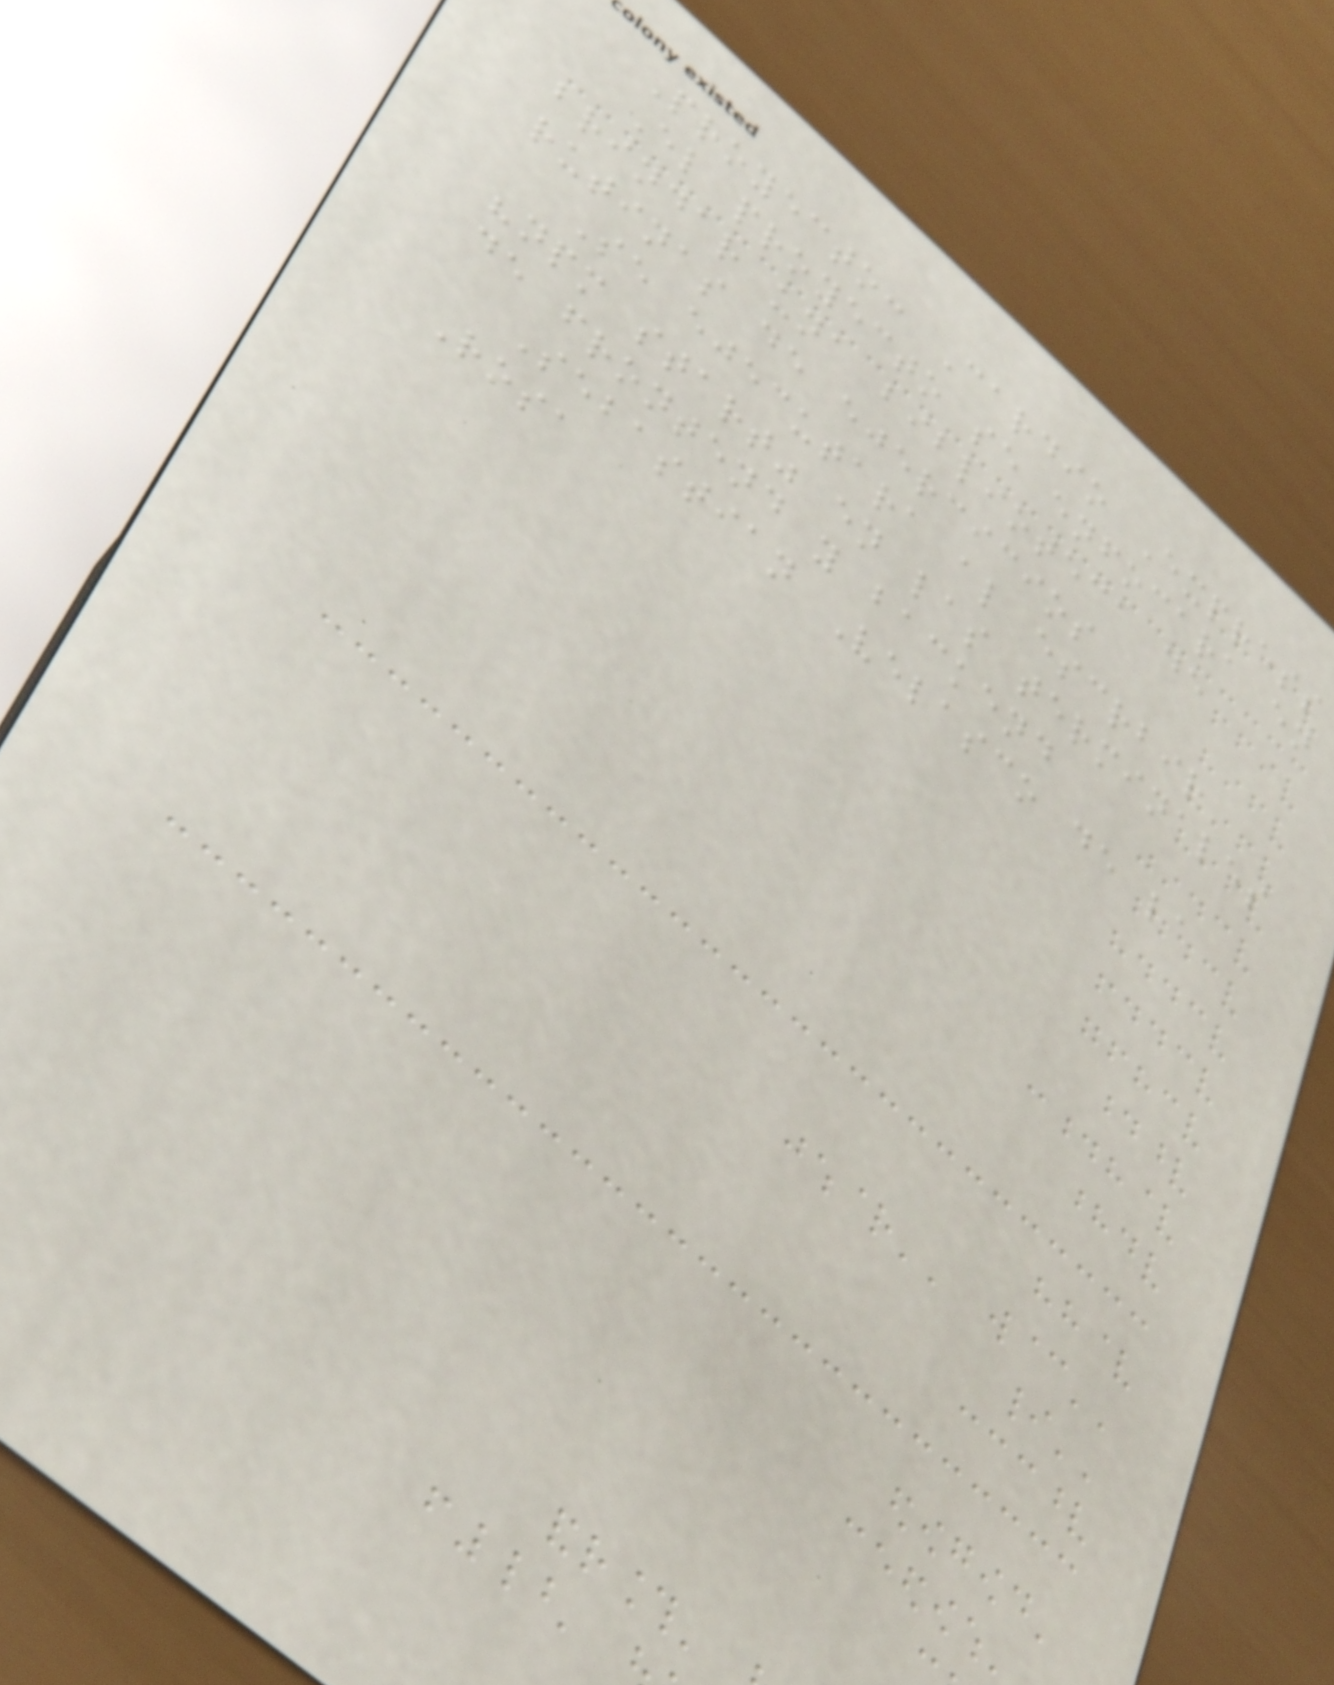Proyecto: Cardio Express
El proyecto se enfocara en
brindar una biblioteca de
rutinas de ejercicios
Se ejecutara al escrbir
"npm start" en las terminales
de frontend y backend
Sebastian Velasco de la
Rosa
